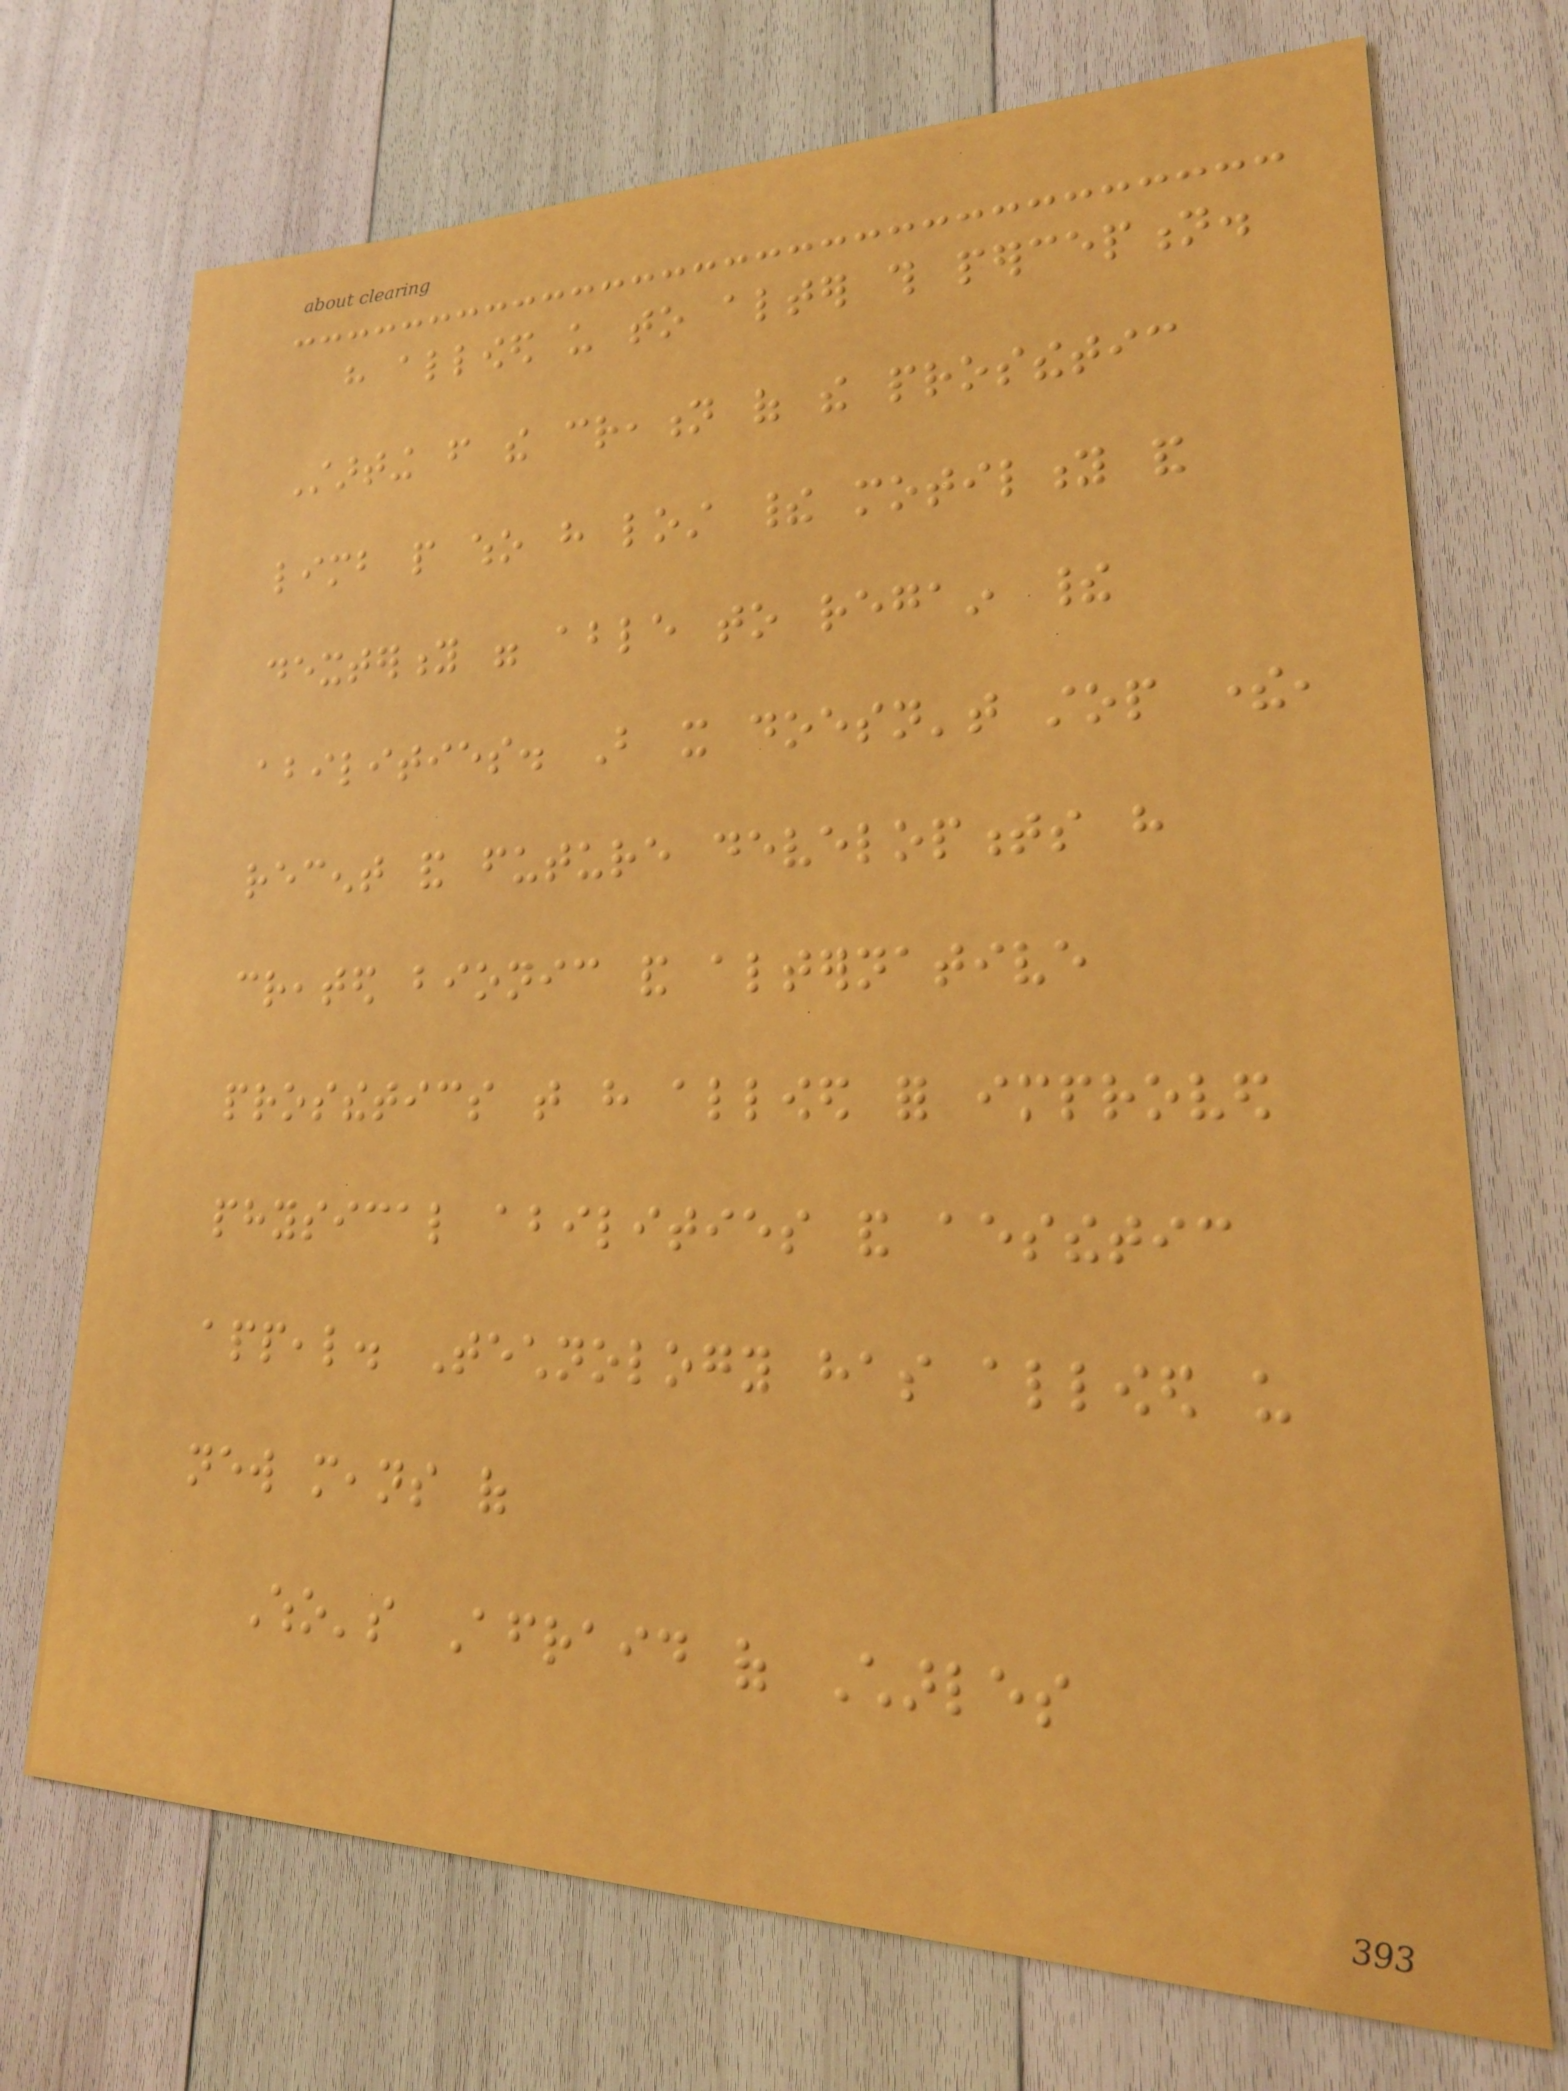have allowed us to alter this perception.
Starting from the creation of the prosthetic
limb people who have lost their motility and
dexterity were able to regain their
abilities. But it doesn't stop there,
recent and future developments have
created bionic and alternative
prosthetics that have allowed for improved
physical abilities and aesthetic
appeal. Technology has allowed us
new means of
Who's Afraid of Charles
